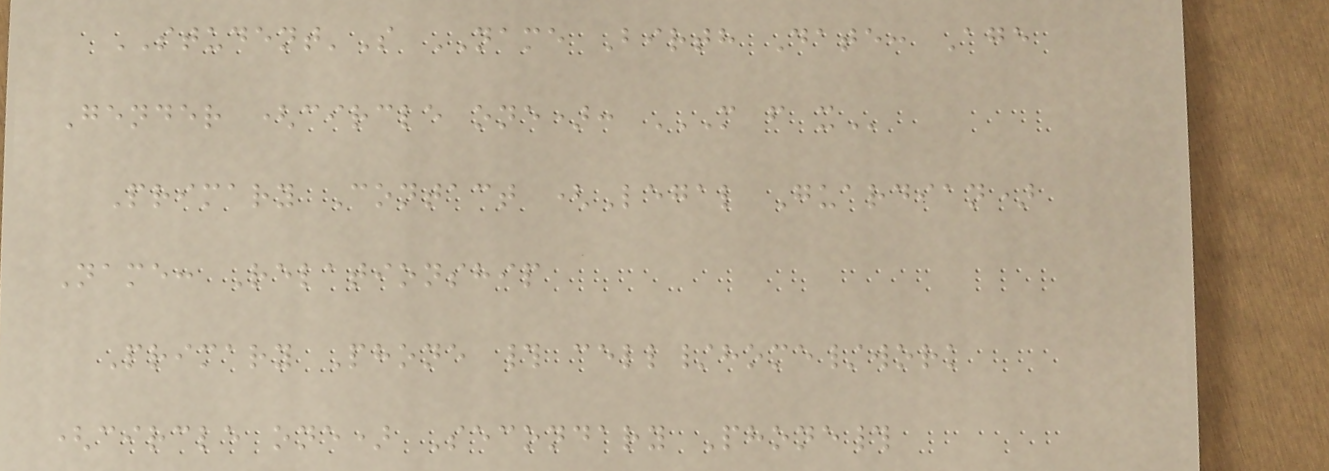STUDENT'S NAME Birth Date: Age
Gender (circle one): M F X
Primary Contact (Legal Guardian)
Name: Relationship
Primary Phone # cell/home/work
(circle one) Secondary Phone#
